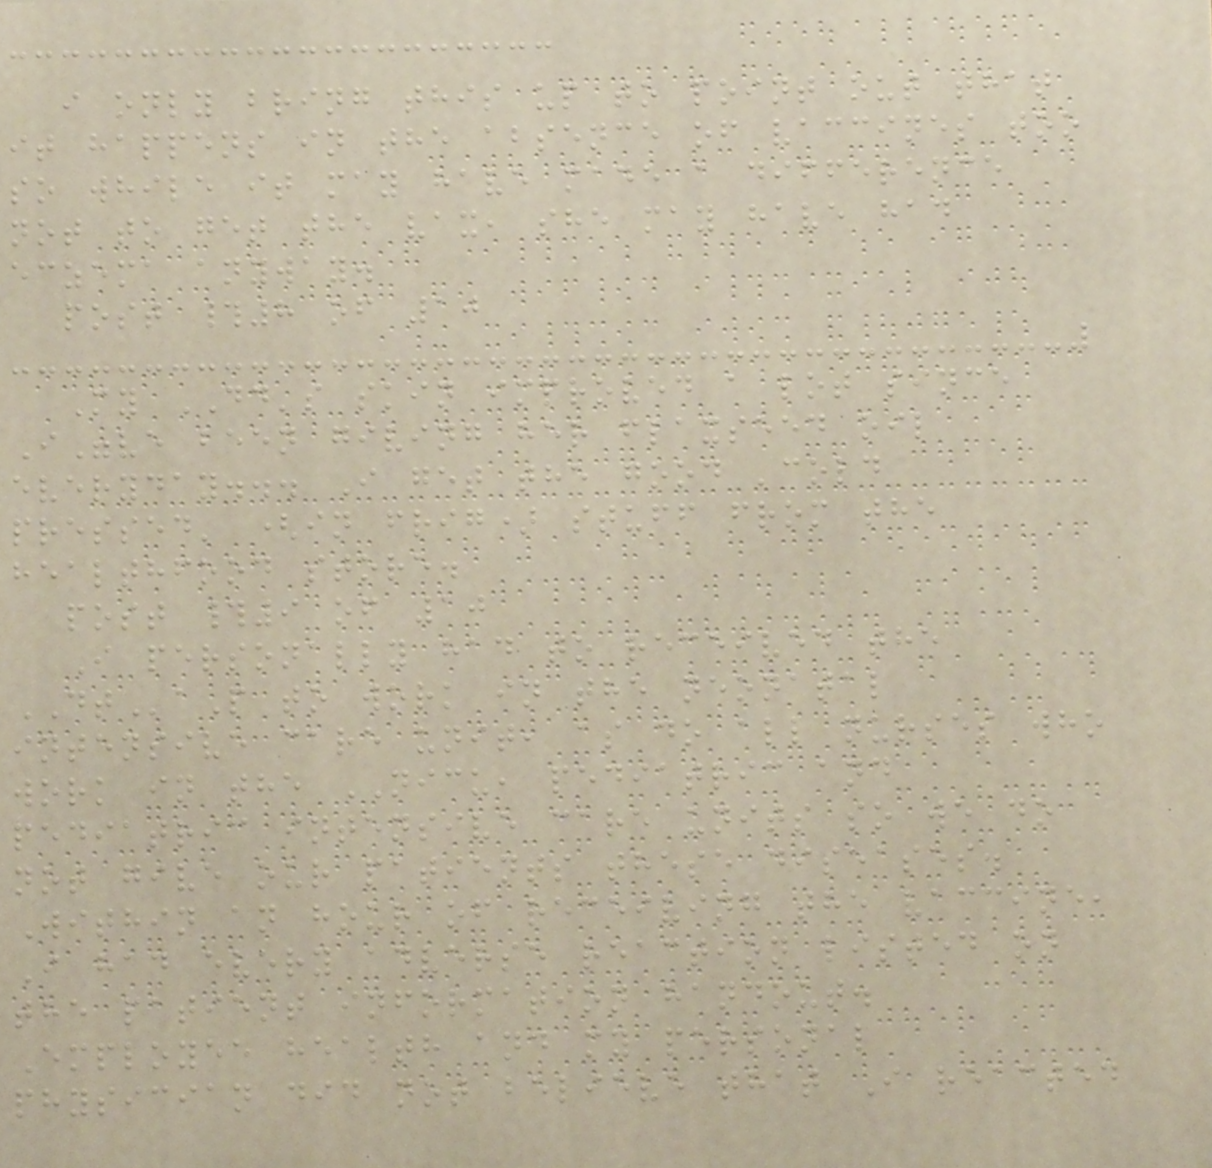i only bring this up to point out that
it happens in the absence of vaccines too
so while it may have made a difference
not to get the vax, she may have had
eczema anyway.
post #8 of 10
My DD's skin improved a lot since
I"ve been giving her flaxseed oil
everyday... I get the good 'cold
pressed' (in frig) stuff from the
healthfood store.
post #9 of 10
I personally had to received the
DTaP to work in the neonatal
intensive care unit, as do all nurses who
work in the NICU, pediatric and
pediatric intensive care units so we do
not give our patients these diseases.
Within an hour of receiving the vaccine,
I had every adverse reaction listed on
the patient information handout.
Employee health and my personal
physician did not believe that I reacted
